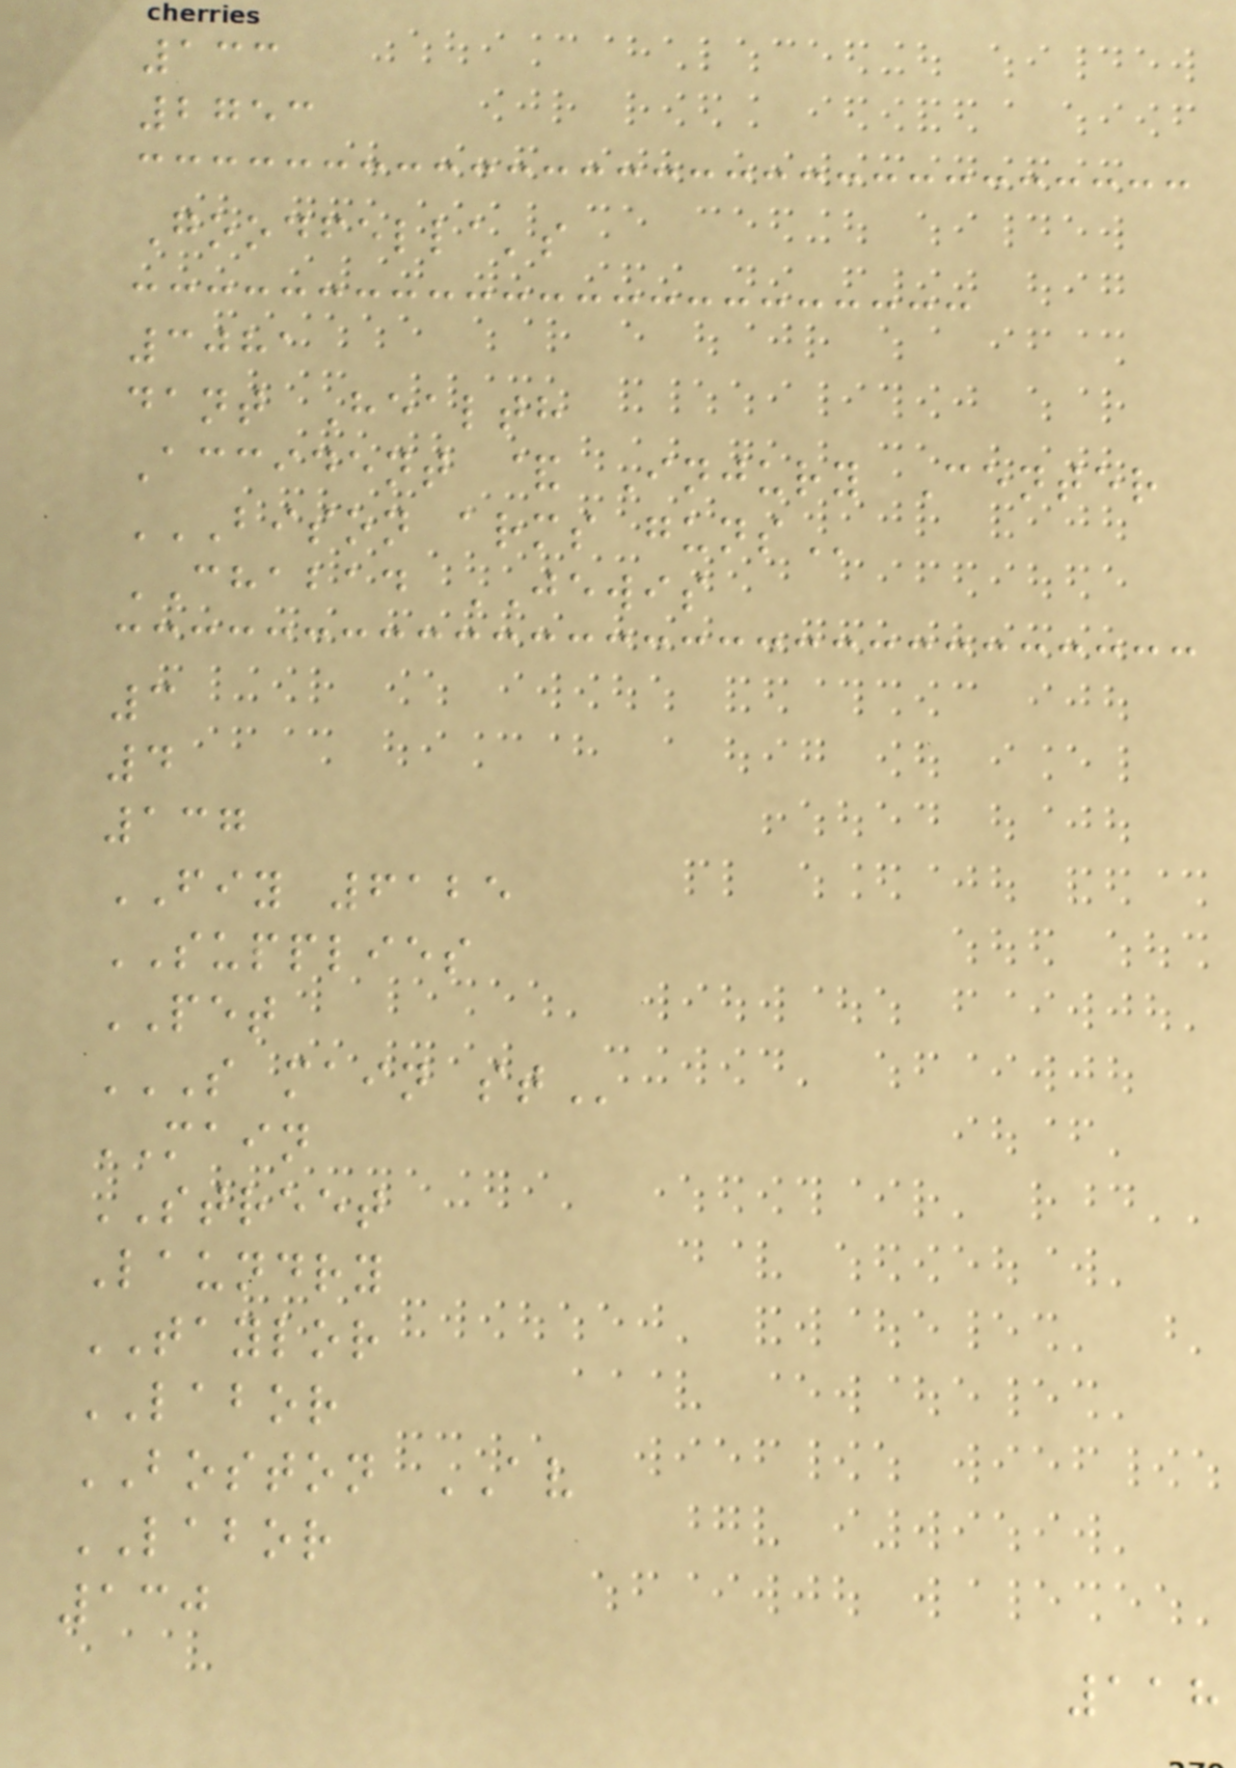133
2753
Goodfella's
3081
dant Health
Accident & Injury Center
BISON ARMS GUNS
CHABAD JEWIS
3
4
137
FIY 6125
SUPPLIES
PET
S MAIN ST
MAIN
STREET
Laundry
TAYLOR
LABOR
BOSTON AV
LABOR
130
118
